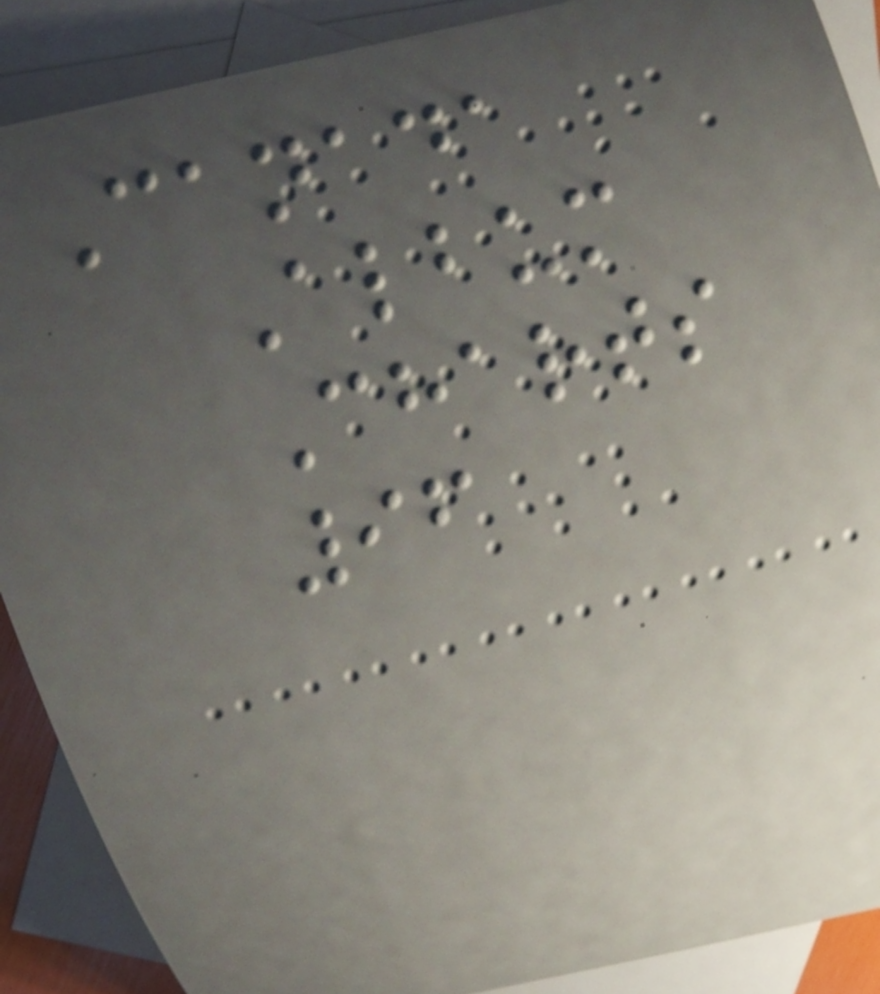Canada
Album
Charts
96
